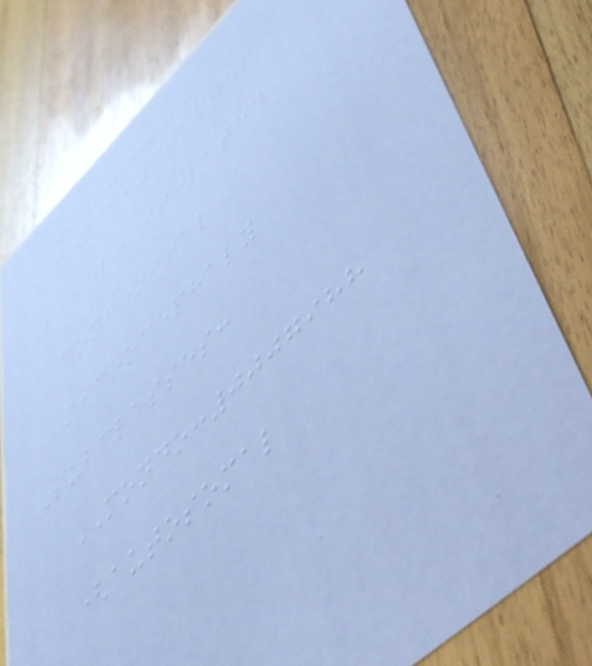MONDO:0016056
Label: isolated
congenital
microcephaly
Subclasses:
MONDO:0007988
(autosomal
